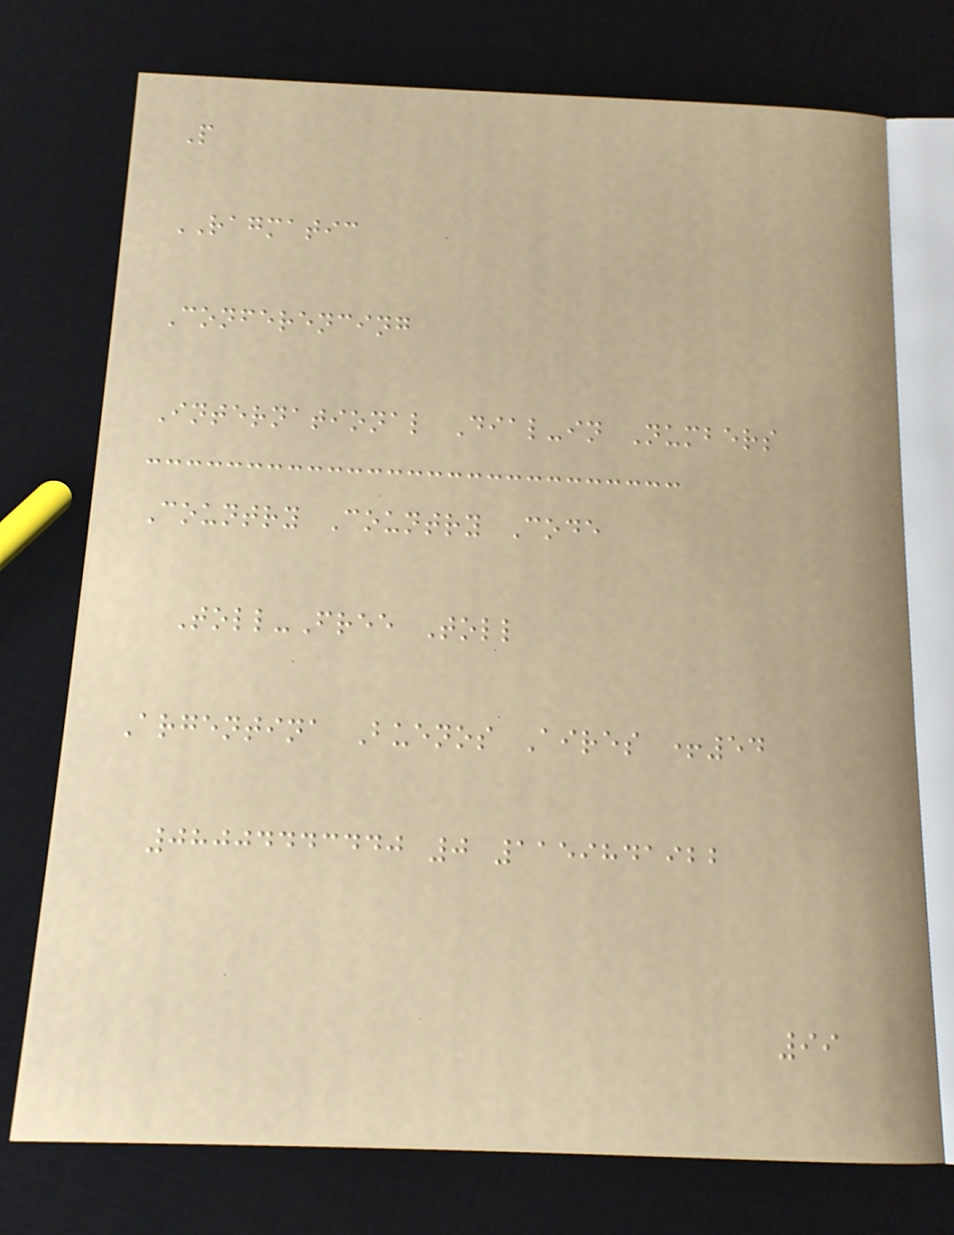P
RAGMATIC
Conferencing
International Dial-in Numbers
Country Country Code
Toll-Free Toll
Argentina Buenos Aires +54
08004443440 0 1159841922
99
